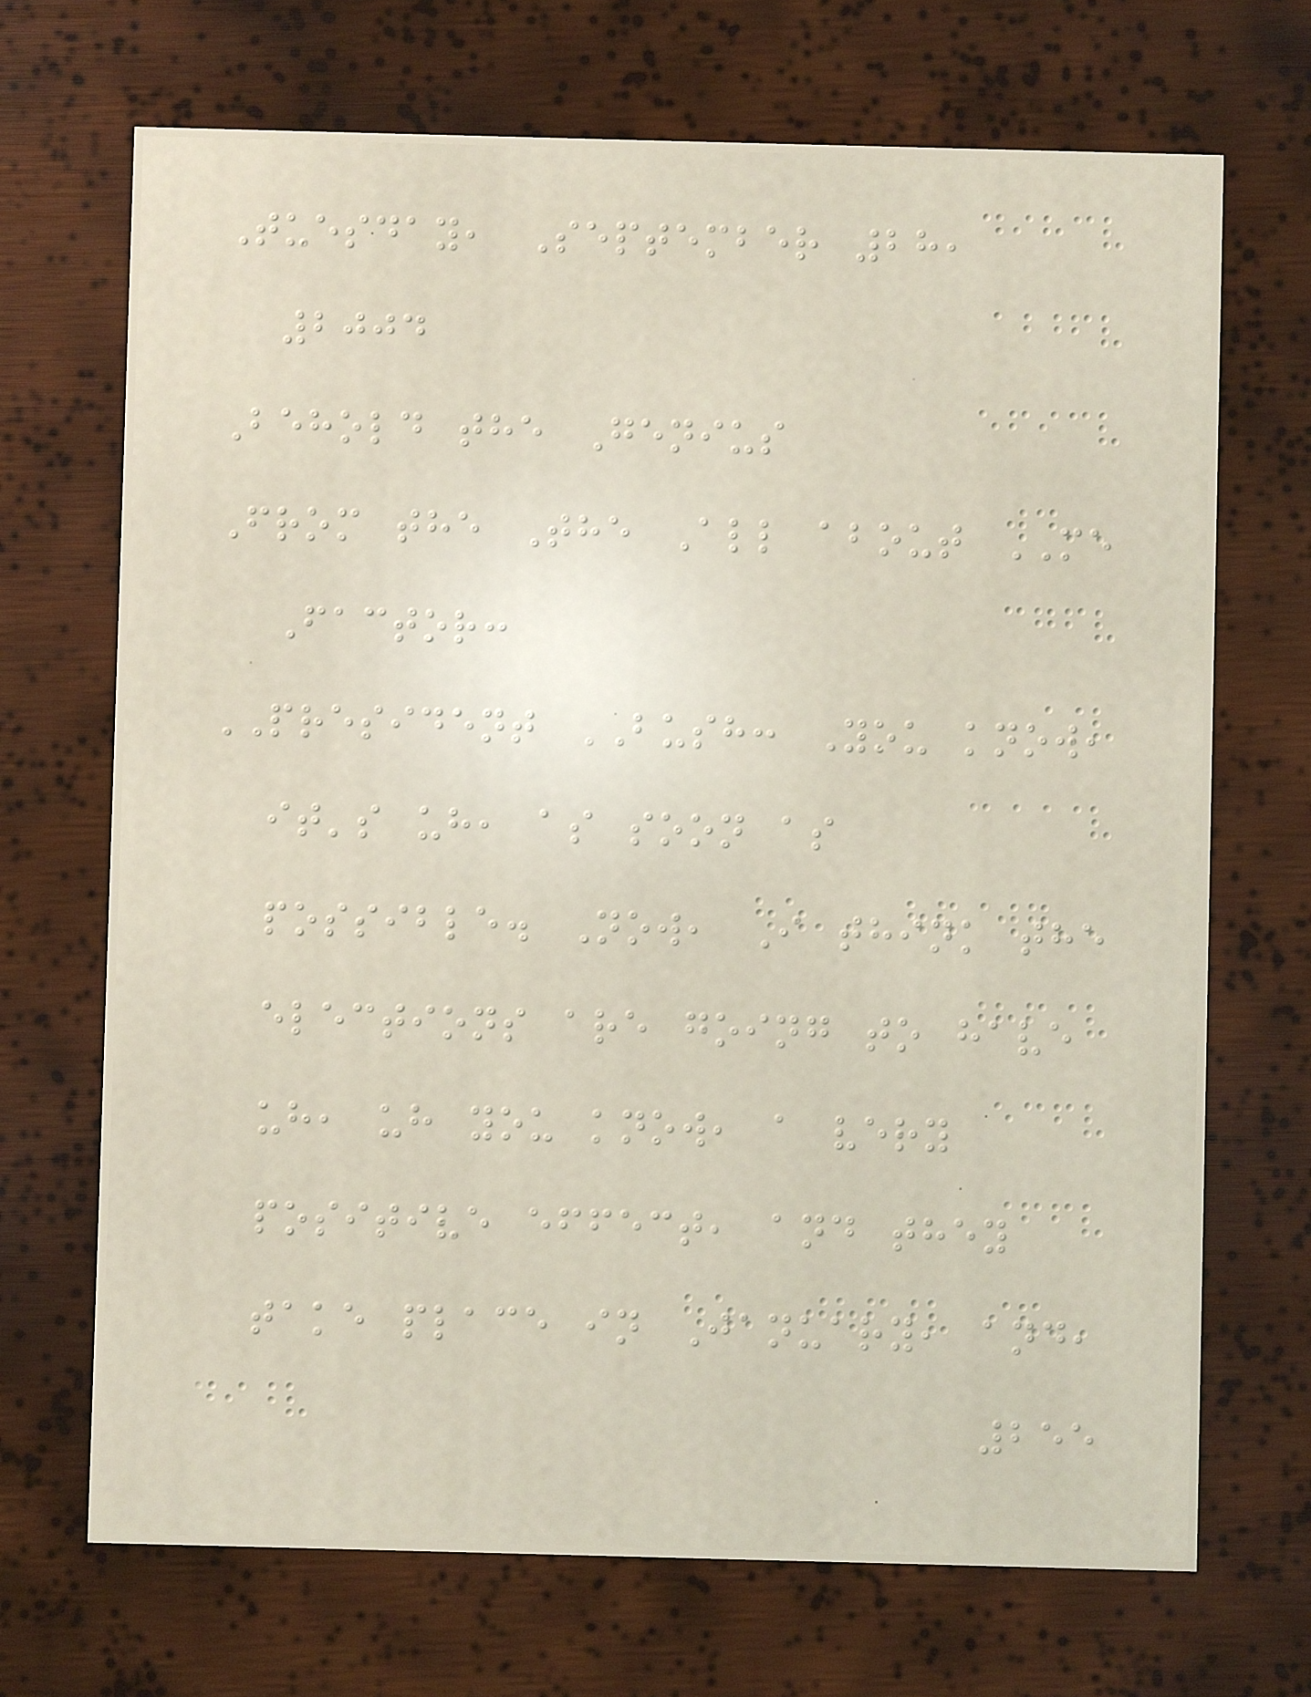Tuesday, September 28,
2004
Behold the Genius
From the The All about ME
Factor:
PRESIDENT BUSH: You know,
it's uh, as soon as
possible. Now, I think the
elections are going to have
uh, uh you know, a very
positive effect, and they
take place in January, and,
255
